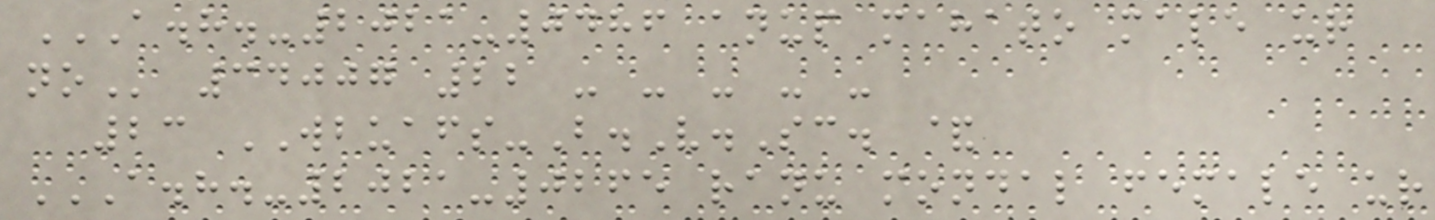A.H.-2021-0486 ANUP MAHATO MALE UR
NO 34007 22 - - - - -
23 WBUAFS-B.V.Sc. &
A.H.-2021-0265 RANU MONDAL FEMALE UR
